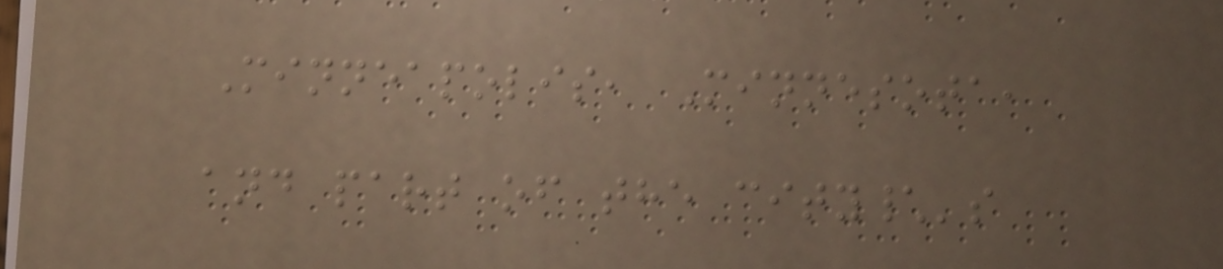Minneapolis, Minnesota,
and part of the city\'s
